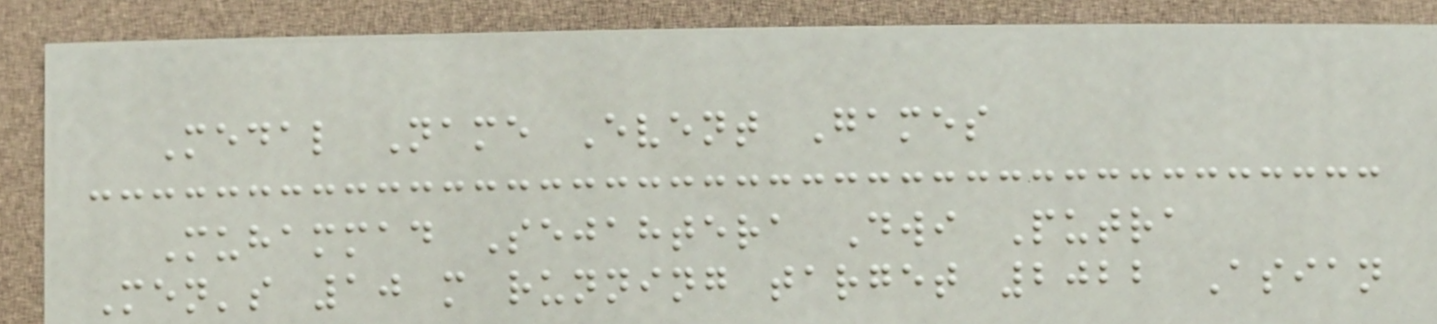Medal Name Event Games
Muhammad Sejahtera Dwi Putra
Men's 10 m running target 2022 Asian
